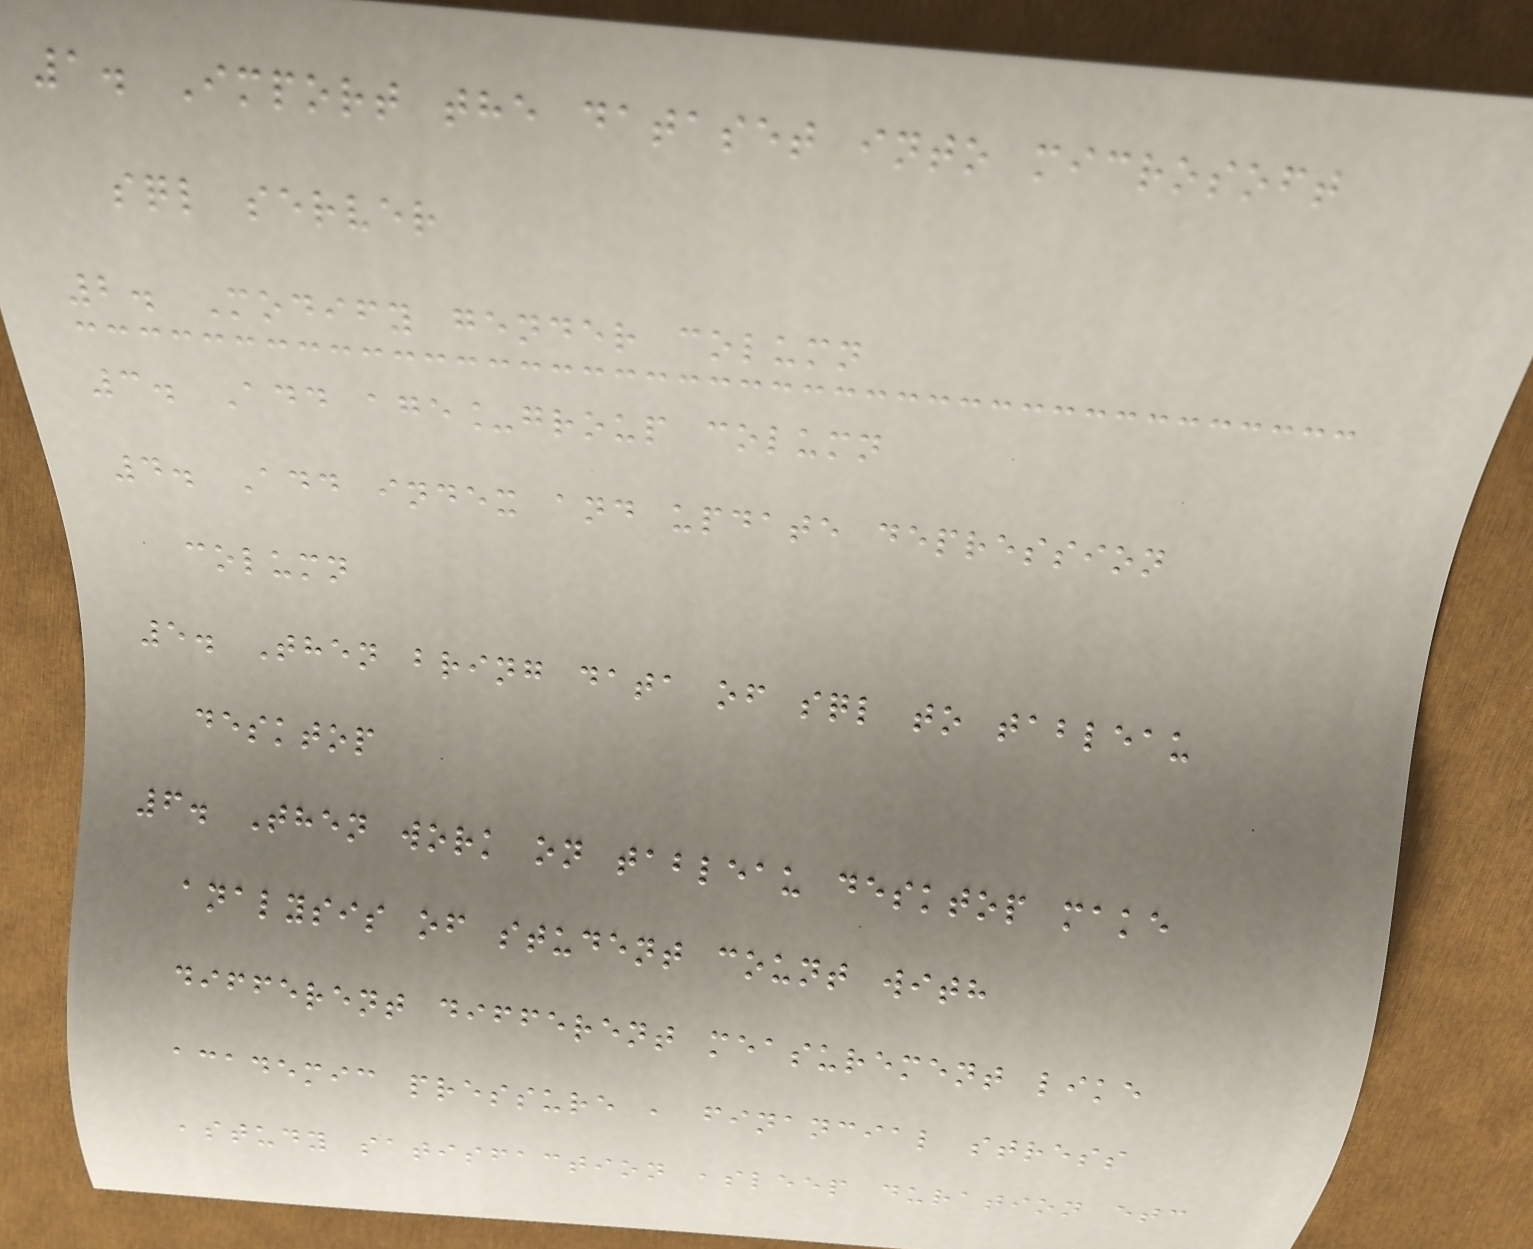1. Import the dataset into microsoft
sql server
2. Modify gender column
3. Add age_group column
4. Add index and update depression
column
5. Then bring data of sql to tableau
desktop
6. Then work on tableau desktop make
analysis of student count with
different different measurement like
academic pressure , financial stress
,study satisfaction ,sleep duration etc
